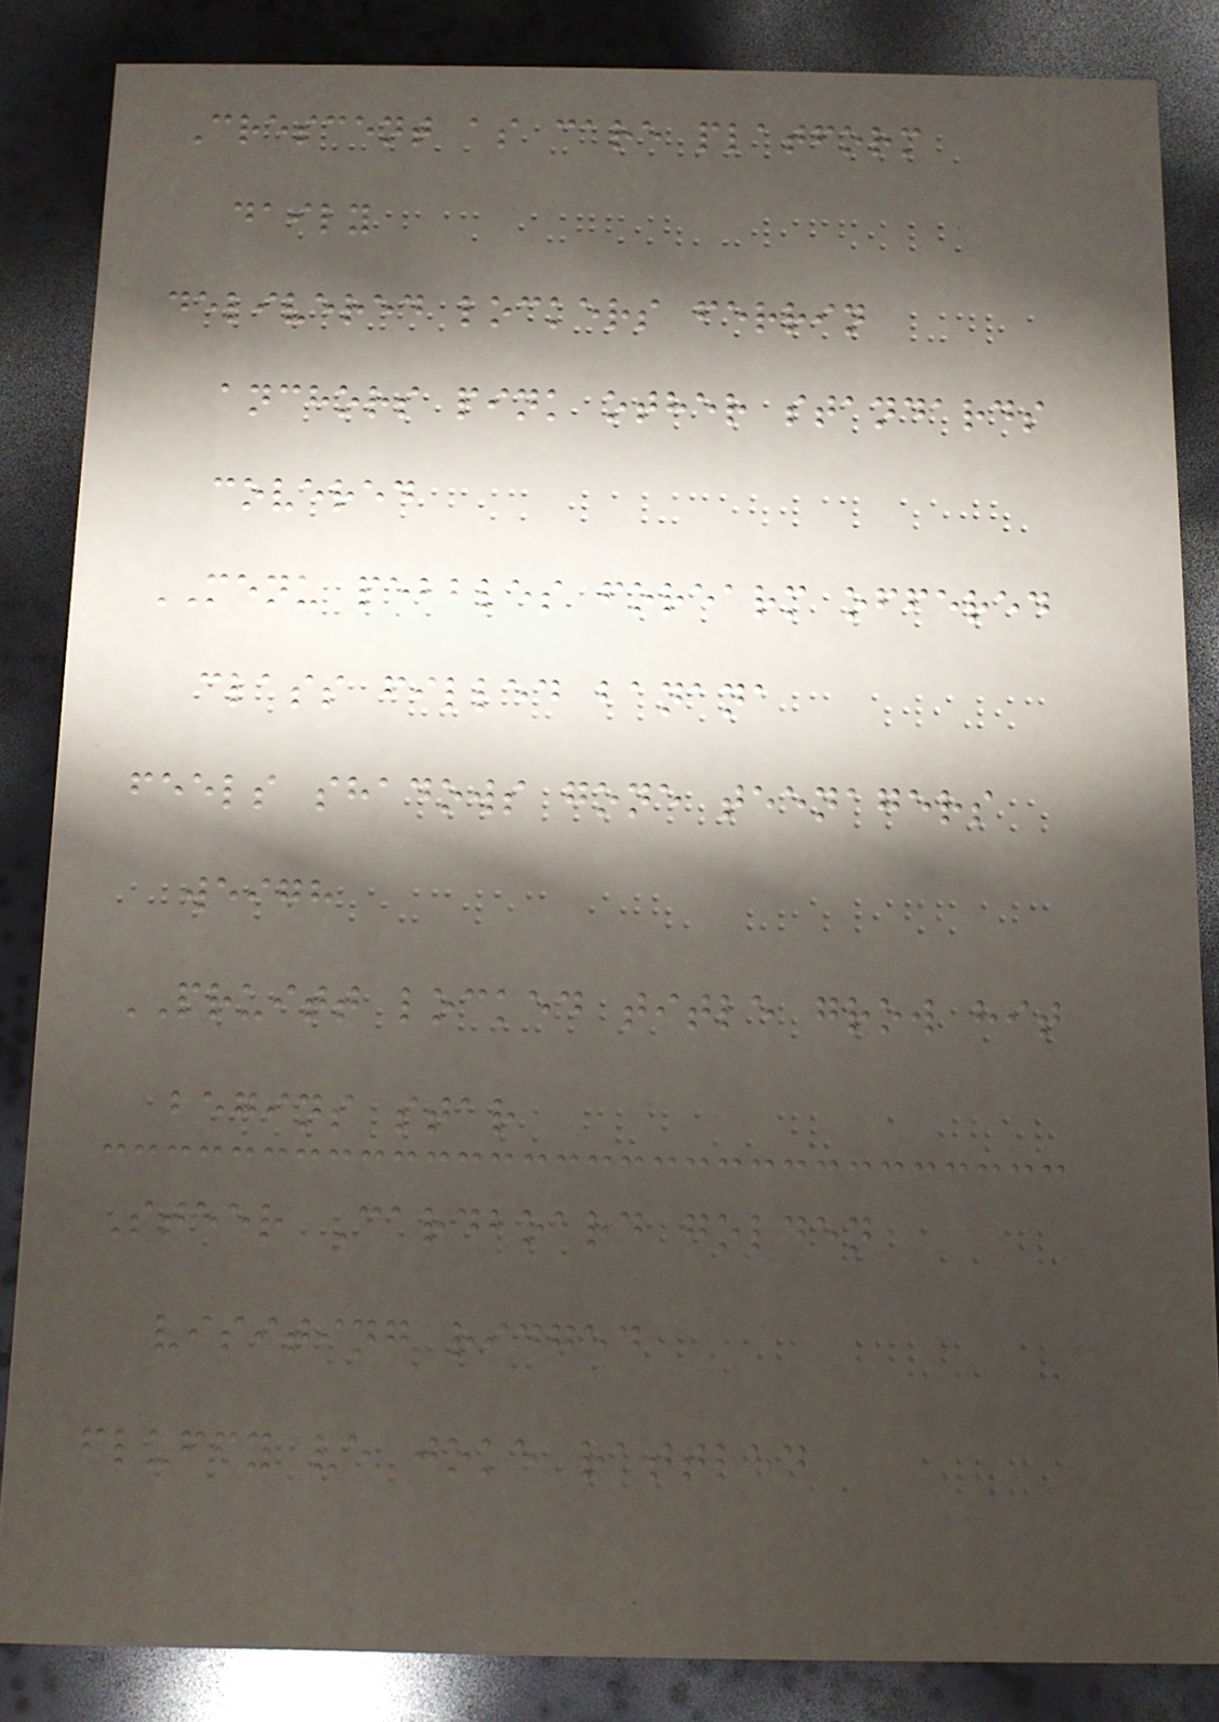Crescent as care platform
daily
delivered lockers ferrin
anchors pink other standards
covered
MENU pebbles forearm offered
class filled banana
feels shadows gone teenagers
weigh
PRUITT locked title grow hit
begins star
Steer Cardboard golden
visiting ridged
fluffy ve joke rattled
